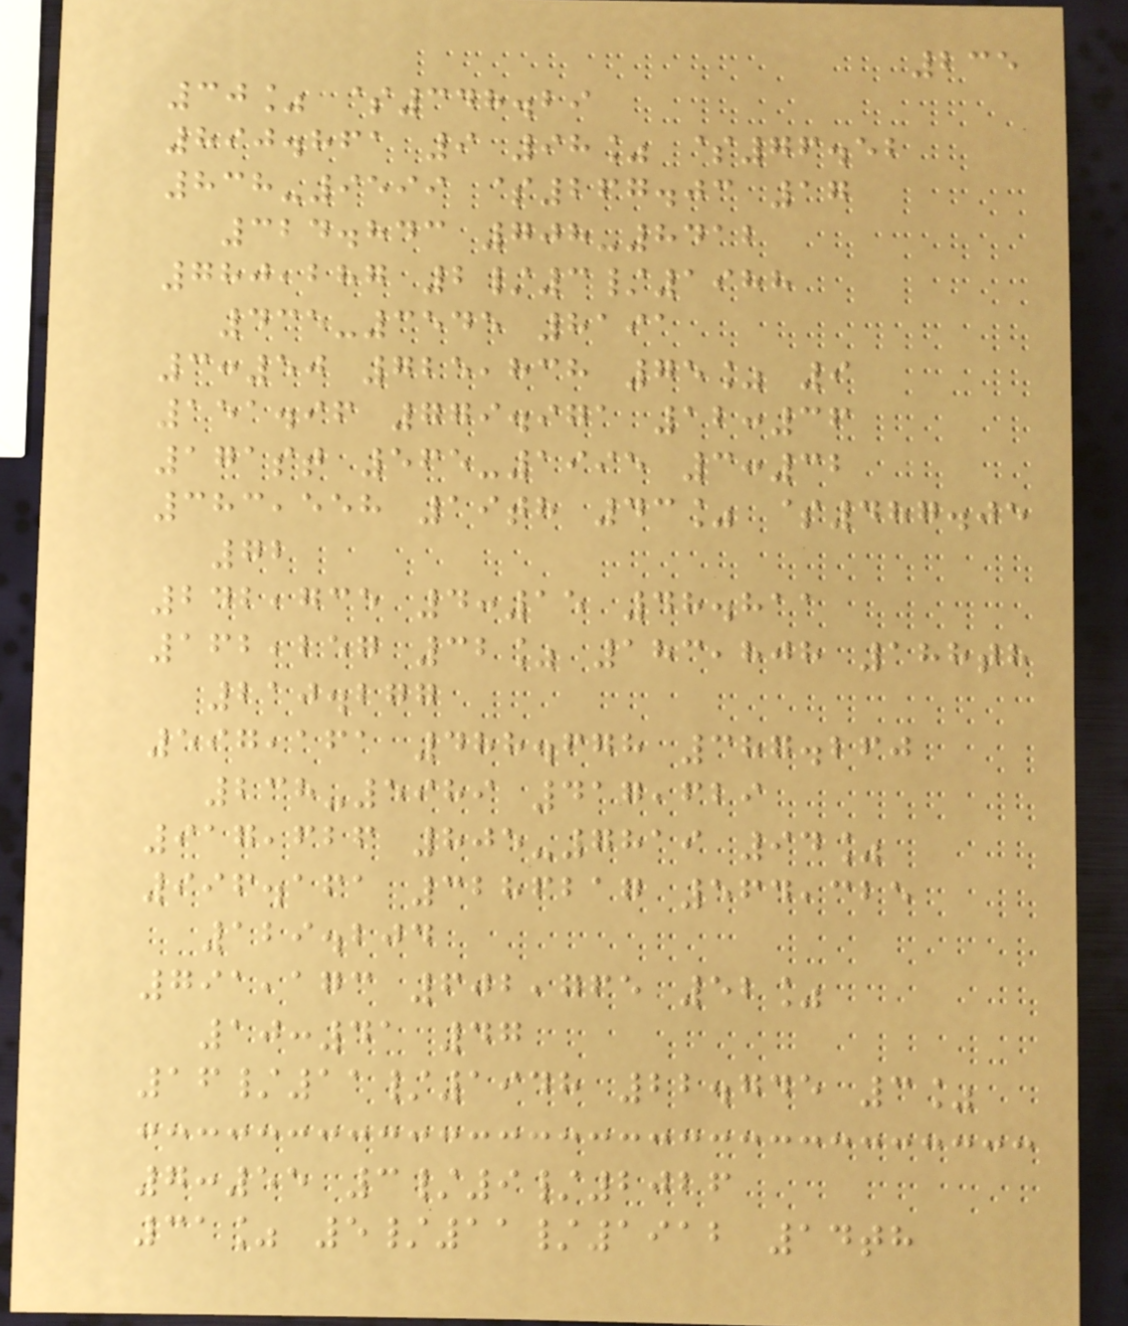235
30% $348.29
890.861 9 98% $76.52
838-9599 $267.03 17
324.843 708-8412
780,287 2/3/1988
435-3545 8191
3:50 725,838 75% 9
151.96 779.971 12:36
171st 565-1995 3:32
383,558 19th 43% $487.05
72
242,735 4:15 48.811
162,257 32% 183,808 188th
210.277
597,161 488.678 387.260
238-5989 417,629
917,626 805-7819 94%
996.161 3286217 564,325
129.204
791,173 602,765 52%
10:41 47
16/11/1948 22.745 3%
7:55 3/9/2026
31% 5/11/1912 14th
